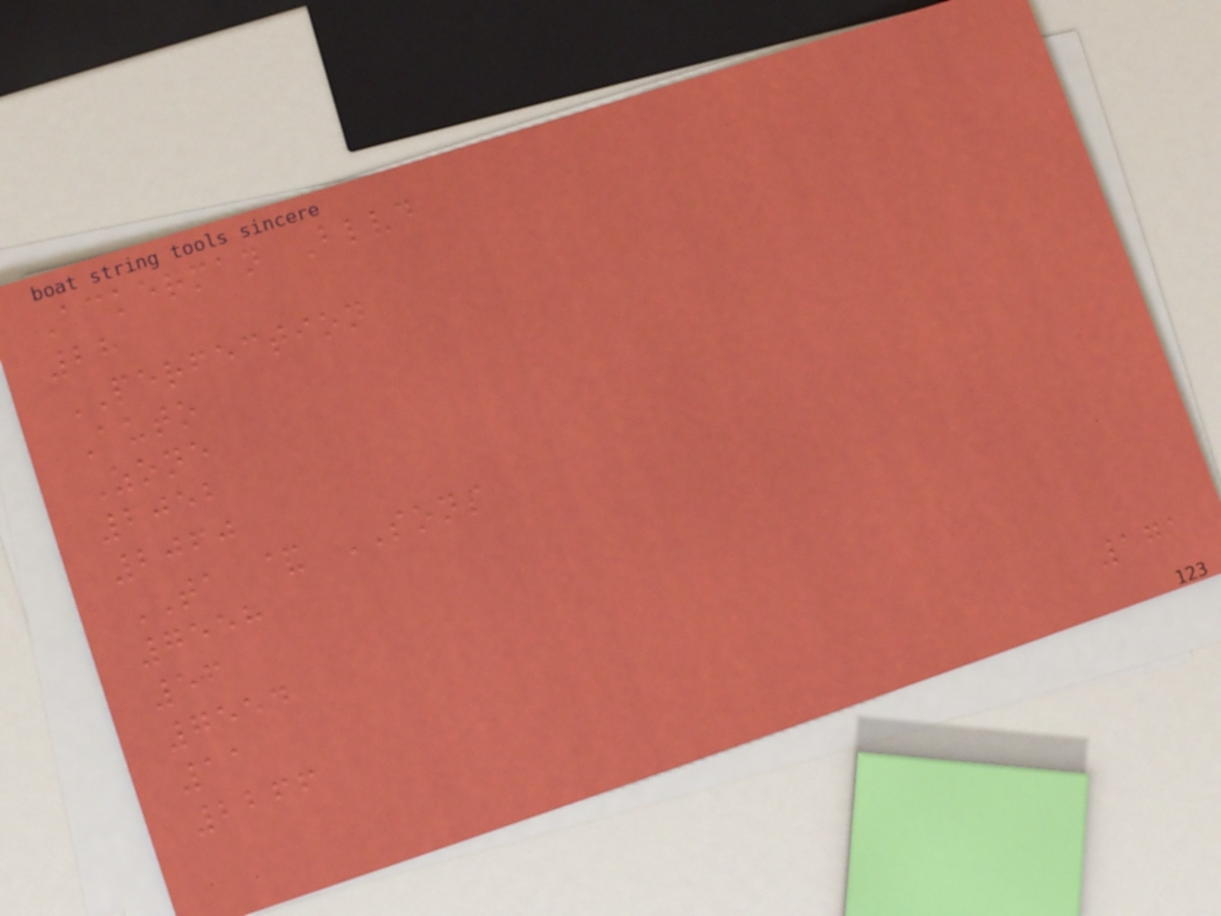Ackerman Blvd
28
PERFECTION
Auto
Zone
2052
2060
TA & SONS
7558
56
7554
11
2266
171
